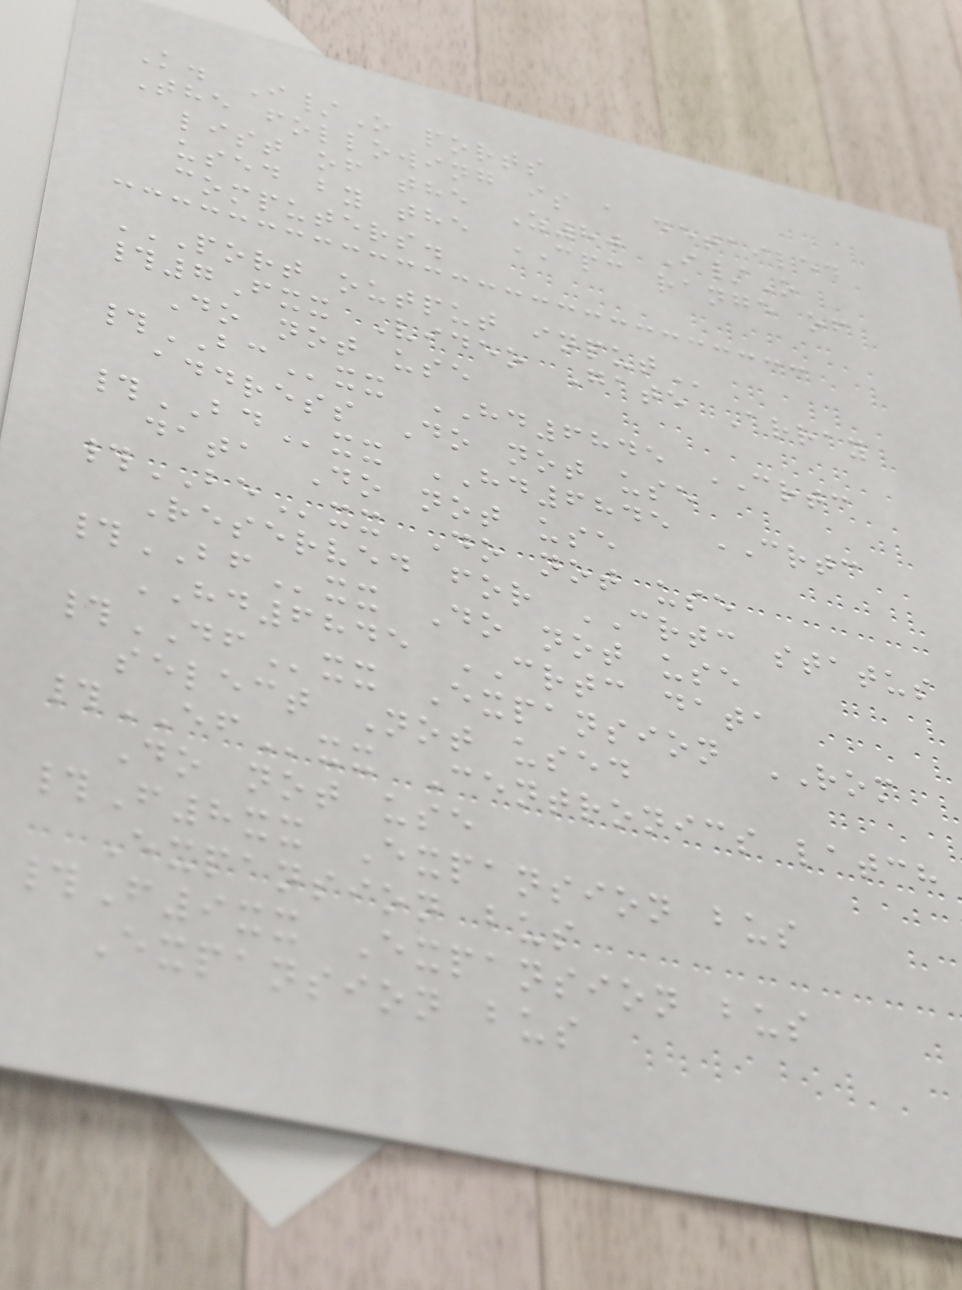K. I/O ports
The following is a detailed
list of the Z80 I/O
used by the CPC range of
computers.
PORT OUTPUT INPUT
#7Fxx Video Gate Array
Do not use
#BCxx HD6845 CRTC
address Do not use
#BDxx HD6845 CRTC
data Do not use
#BExx Do not use
Reserved for CRTC status
#BFxx Do not use
HD6845 CRTC data
#DFxx Expansion ROM
select Not used
#EFxx Centronics latch
Do not use
#F8xx Expansion bus
Expansion bus
#F9xx Expansion bus
Expansion bus
